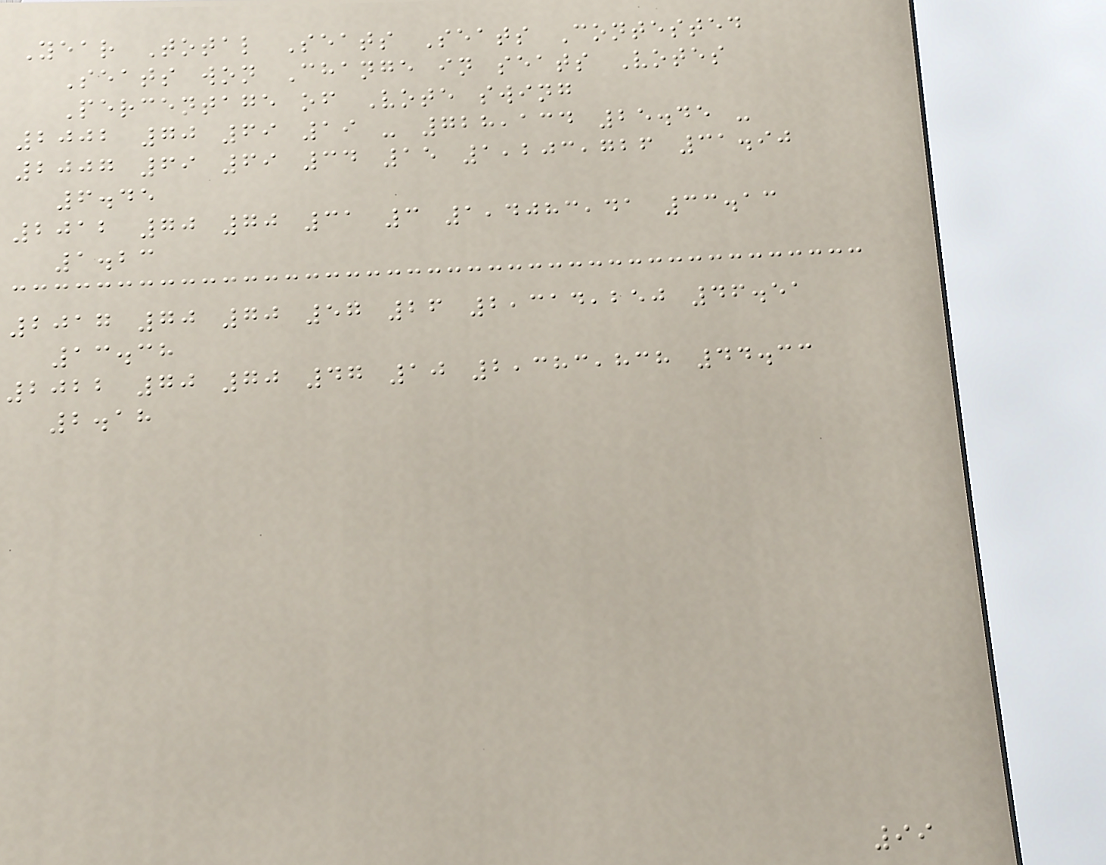Year Total Seats Seats Contested
Seats won Change in seats Votes
Percentage of Vote swing
2002 70 69 19 - 728,134 25.45 -
2007 69 69 34 15 1,203,726 31.90
6.45
2012 70 70 31 3 1,4083,41 33.13
1.23
2017 70 70 57 26 2,314,250 46.51
13.38
2022 70 70 47 10 2,383,838 44.33
2.18
99
